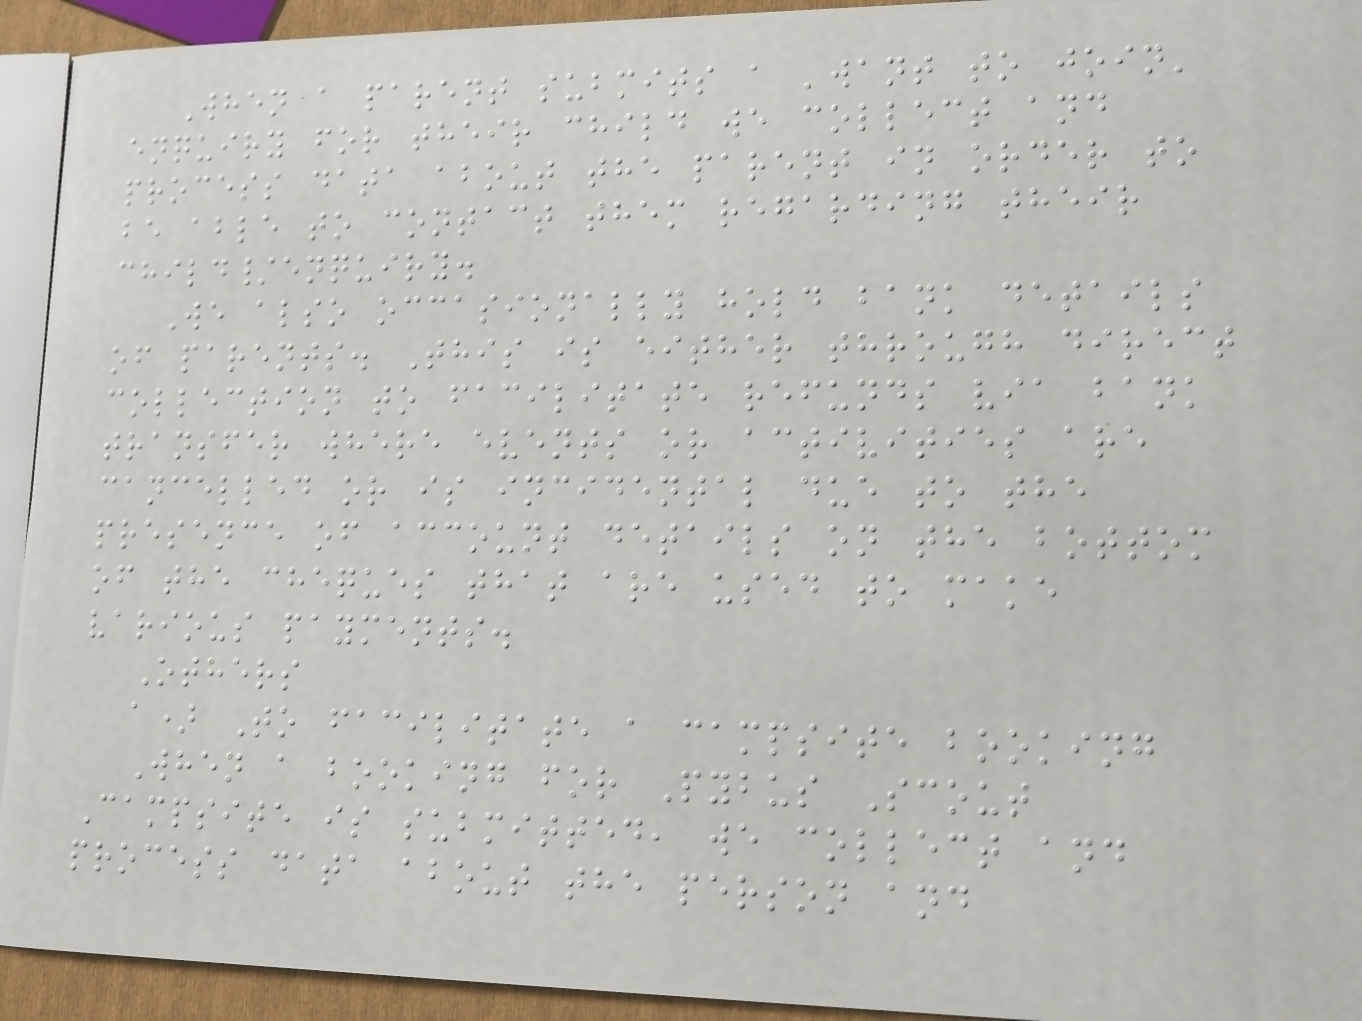When a parent submits a 'want to join'
enquiry for their child we collect and
process data about the parent in order to
be able to contact them regarding their
child/enquiry.
We also occasionally hold bank details
of parents. This is either through direct
collection to facilitate refunds via bank
transfer where events or activities are
cancelled or is incidental due to the
presence of account details on the bottom
of the cheques that are used to make
various payments.
Others
a) To facilitate a campsite booking
When a booking for Pybus Scout
Campsite is submitted, we collect and
process data about the person and
